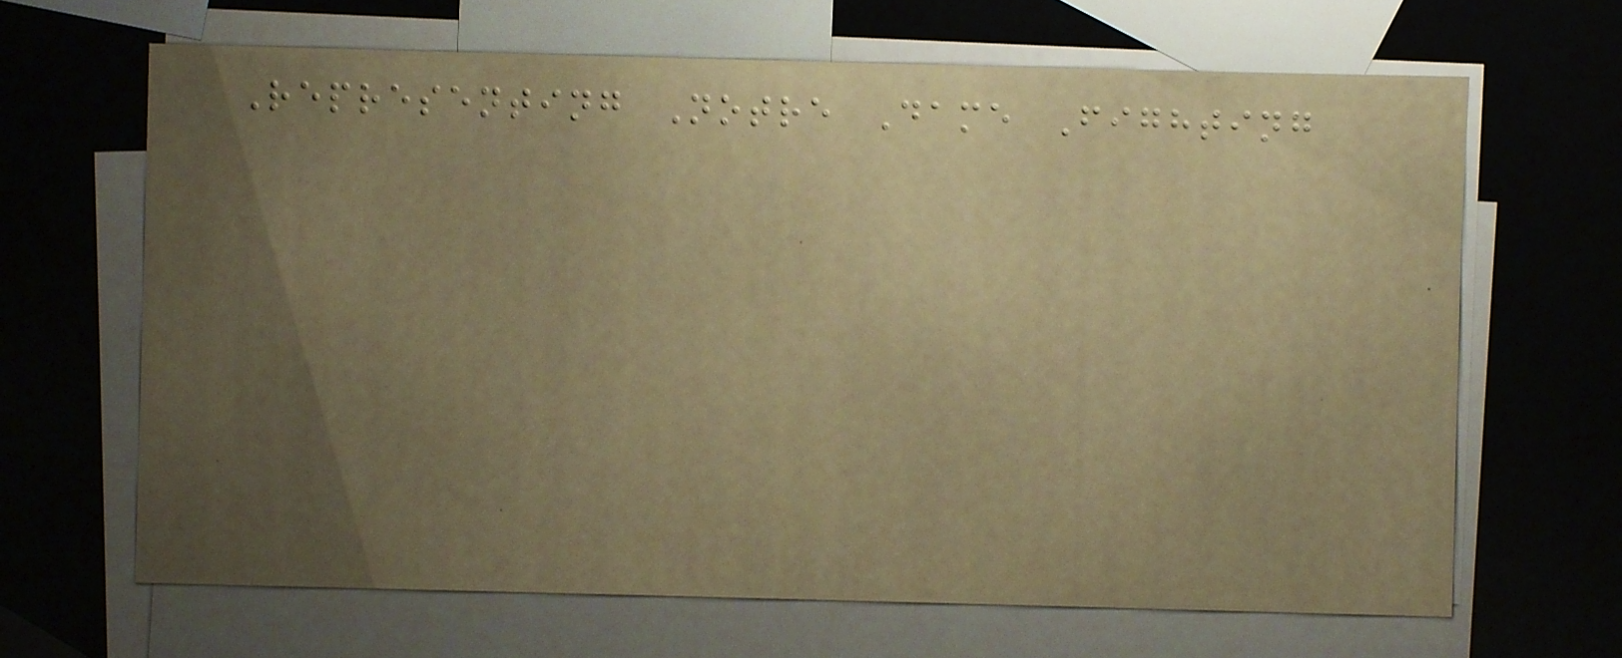Representing Notre Dame Fighting
